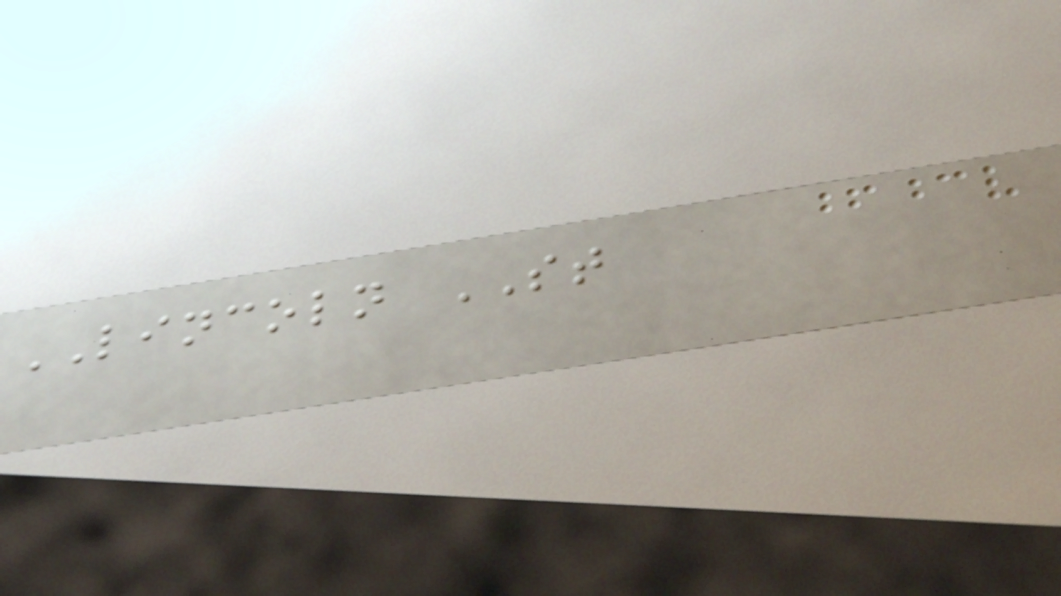LINCOLN ST
